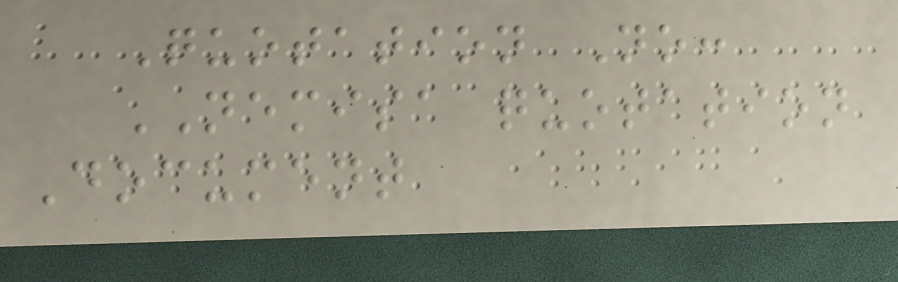Quotation No:
NEMISA quotation
Document
